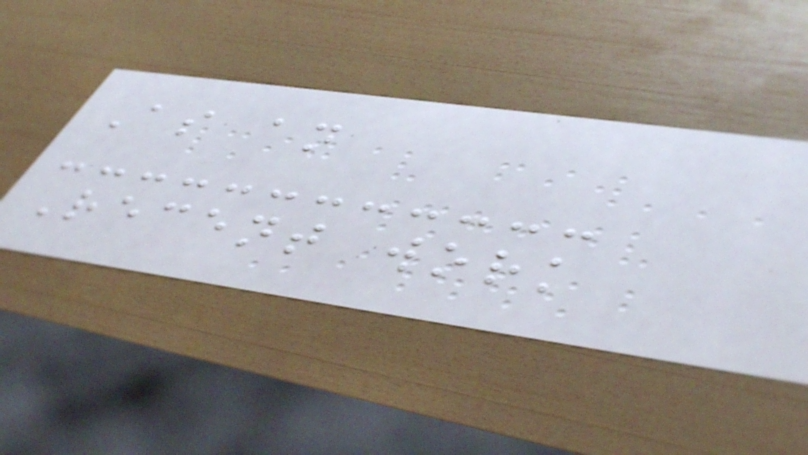As an
Recent work
